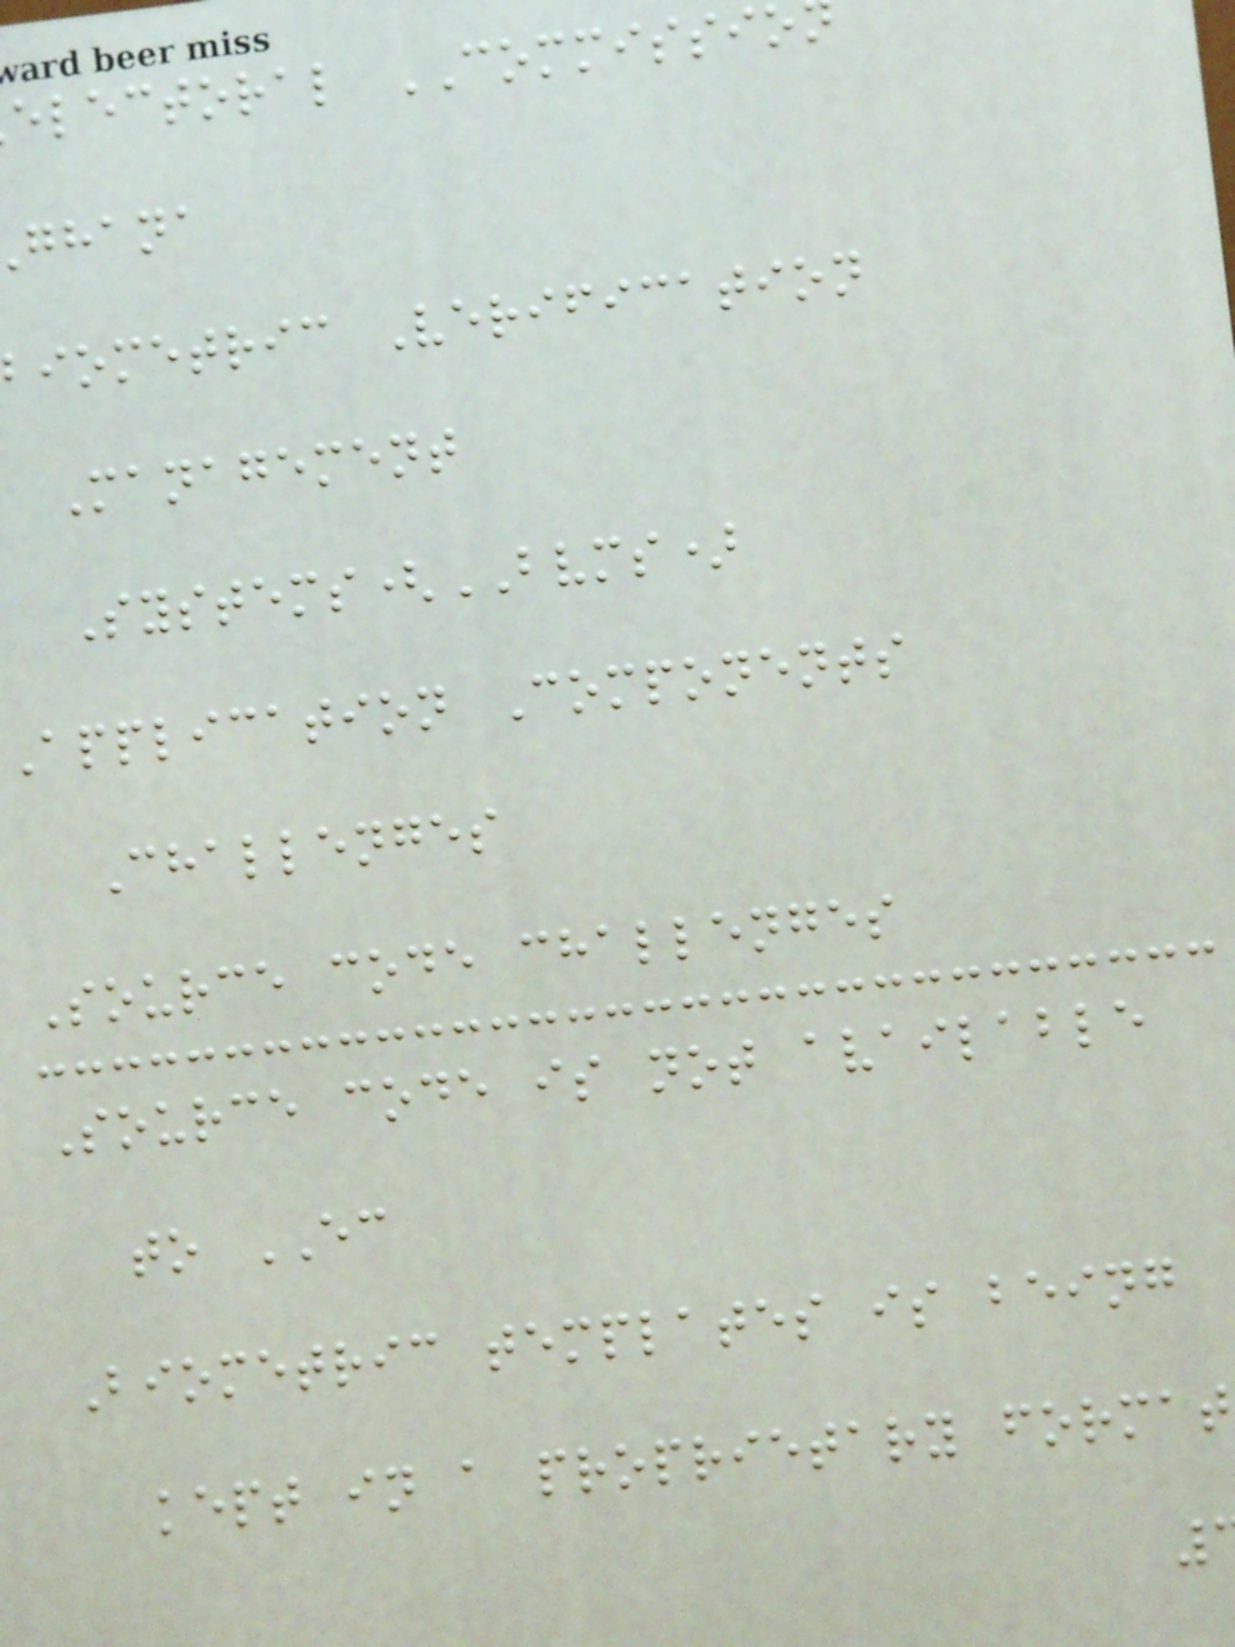electoral COMMISSIO
ghana
biometric Verification
Management
Systems(BVMS)
Application Components
Challenges
Source code challenges
Source code is not available
to EC
Biometric templates is being
kept in a proprietary format
